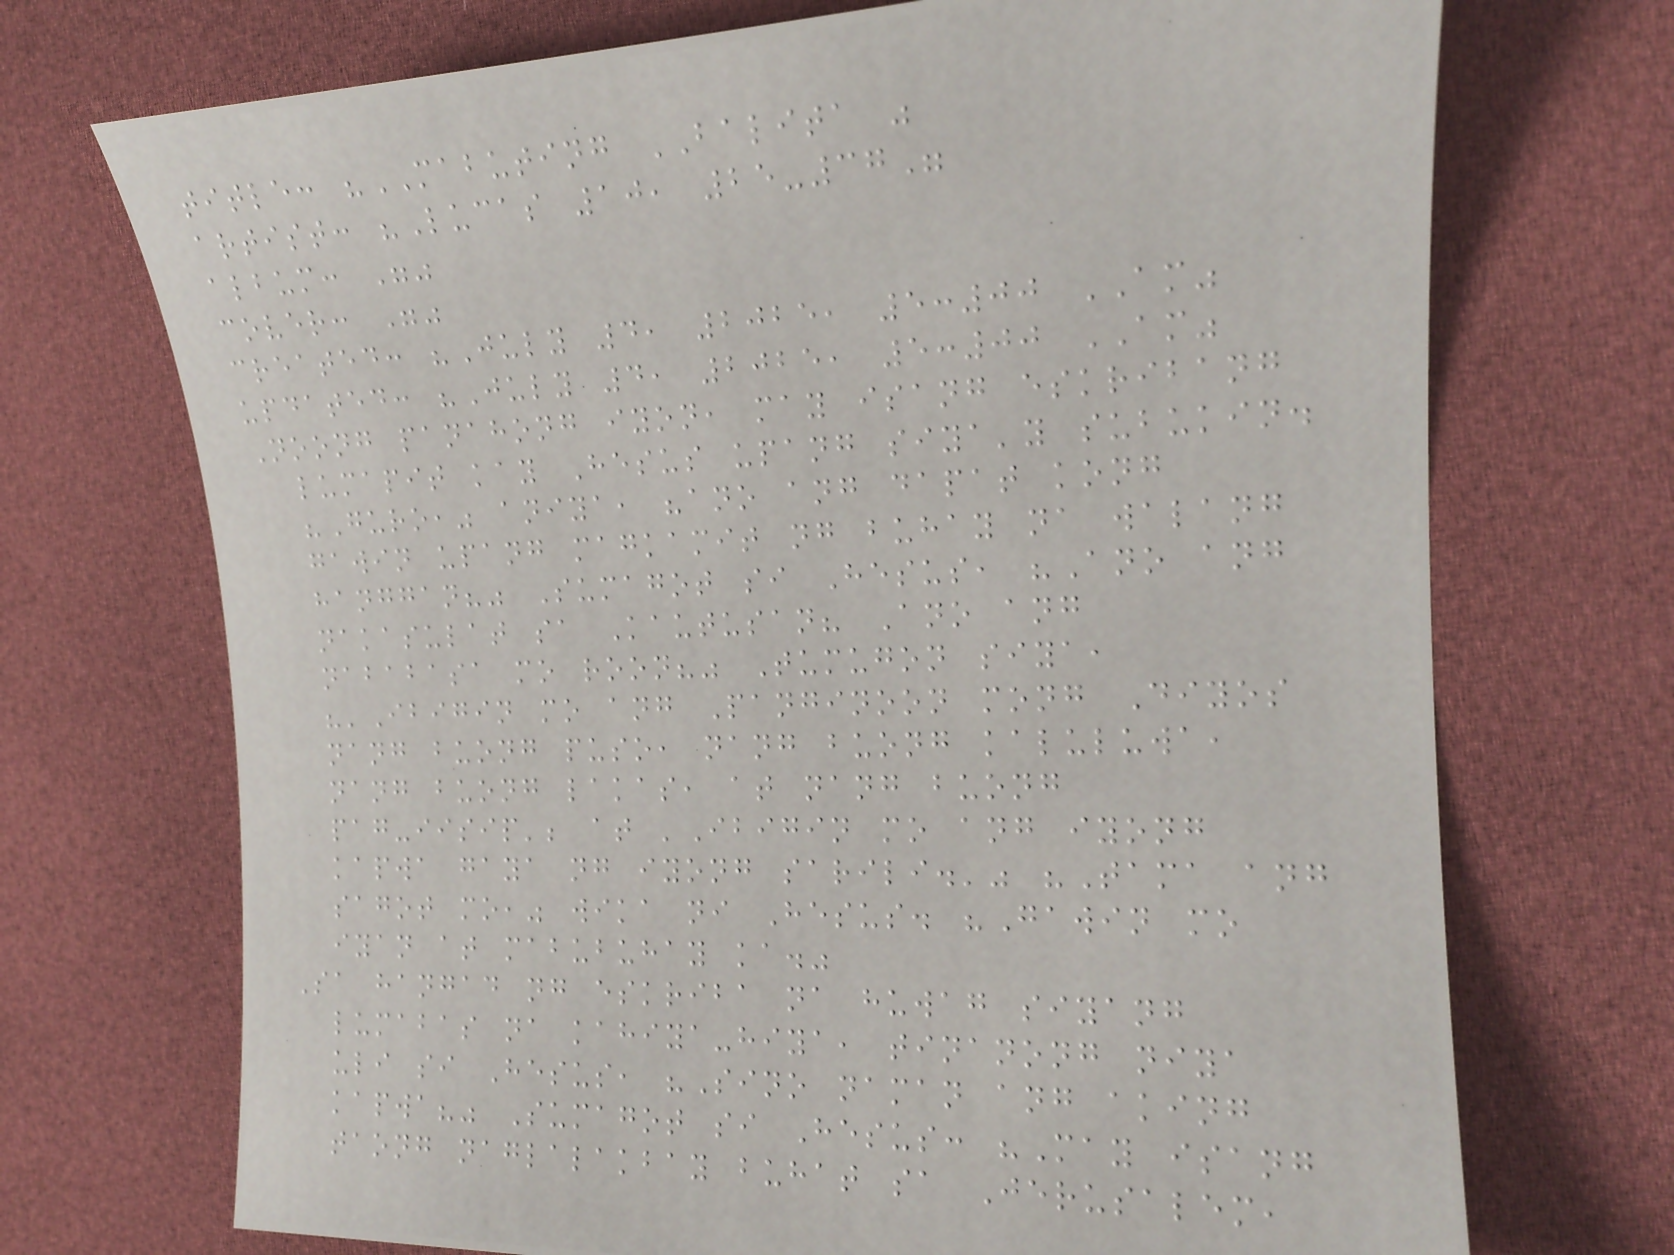title: "MABUTING BALITA "
artist: "Lucas 10, 25-37"
album: ""
cover: ""
created: "July 4, 2025, 5:00 AM"
updated: "July 4, 2025, 5:00 AM"
Noong panahong iyon, may isang eskribang
lumapit kay Hesus upang siya'y subukin.
"Guro," aniya, "ano ang dapat kong
gawin upang magkamit ng buhay na walang
hanggan?" Sumagot si Hesus, "Ano ang
nakasulat sa Kautusan? Ano ang
nababasa mo roon?" Tumugon siya,
"'Ibigin mo ang Panginoon mong Diyos
nang buong puso, nang buong kaluluwa,
nang buong lakas, at nang buong
pag-iisip'; at 'Ibigin mo ang iyong
kapwa gaya ng iyong sarili.'" "Tama ang
sagot mo," wika ni Hesus. "Gawin mo
iyan at mabubuhay ka."
Sa hangad ng eskriba na huwag siyang
lumabas na kahiya-hiya, tinanong niya
uli si Hesus, "Sino naman ang aking
kapwa?" Sumagot si Hesus: "May isang
taong naglalakbay buhat sa Jerusalem,
